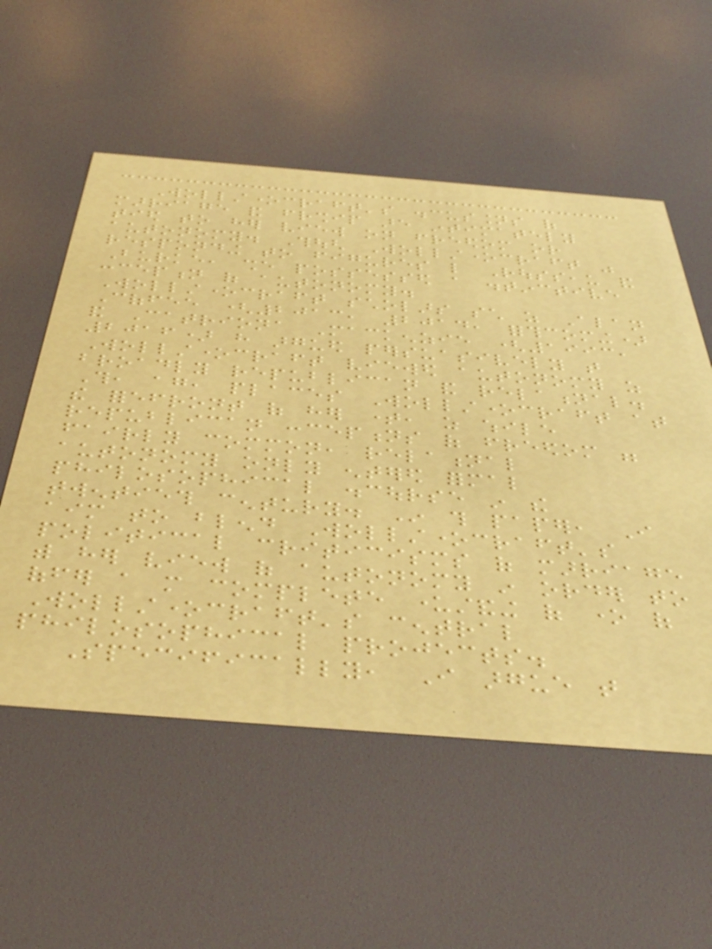Wollstonecraft's discussions of
marriage and friendship are intimately
tied to her view on freedom or
autonomy. Though Wollstonecraft was
responding to figures like Rousseau and
Burke, she possessed a distinctive
conception of autonomy.
Wollstonecraft scholars such as Alan
Coffee (2013, 2014, forthcoming)
and Catriona Mackenzie (1993,
2016) have argued persuasively that
Wollstonecraft viewed autonomy as
broadly republican and relational.
This, again, places Wollstonecraft at
the forefront of her time, as while
republican conceptions of freedom were
fairly common, relational
autonomy only entered formal
philosophical discourse in the
twentieth century. In this paper, I
aim to blend Wollstonecraft's
political criticisms of marriage
with her view of autonomy in order to
offer a more complete understanding of one of
Wollstonecraft's central
philosophical projects.
Specifically, I argue that
